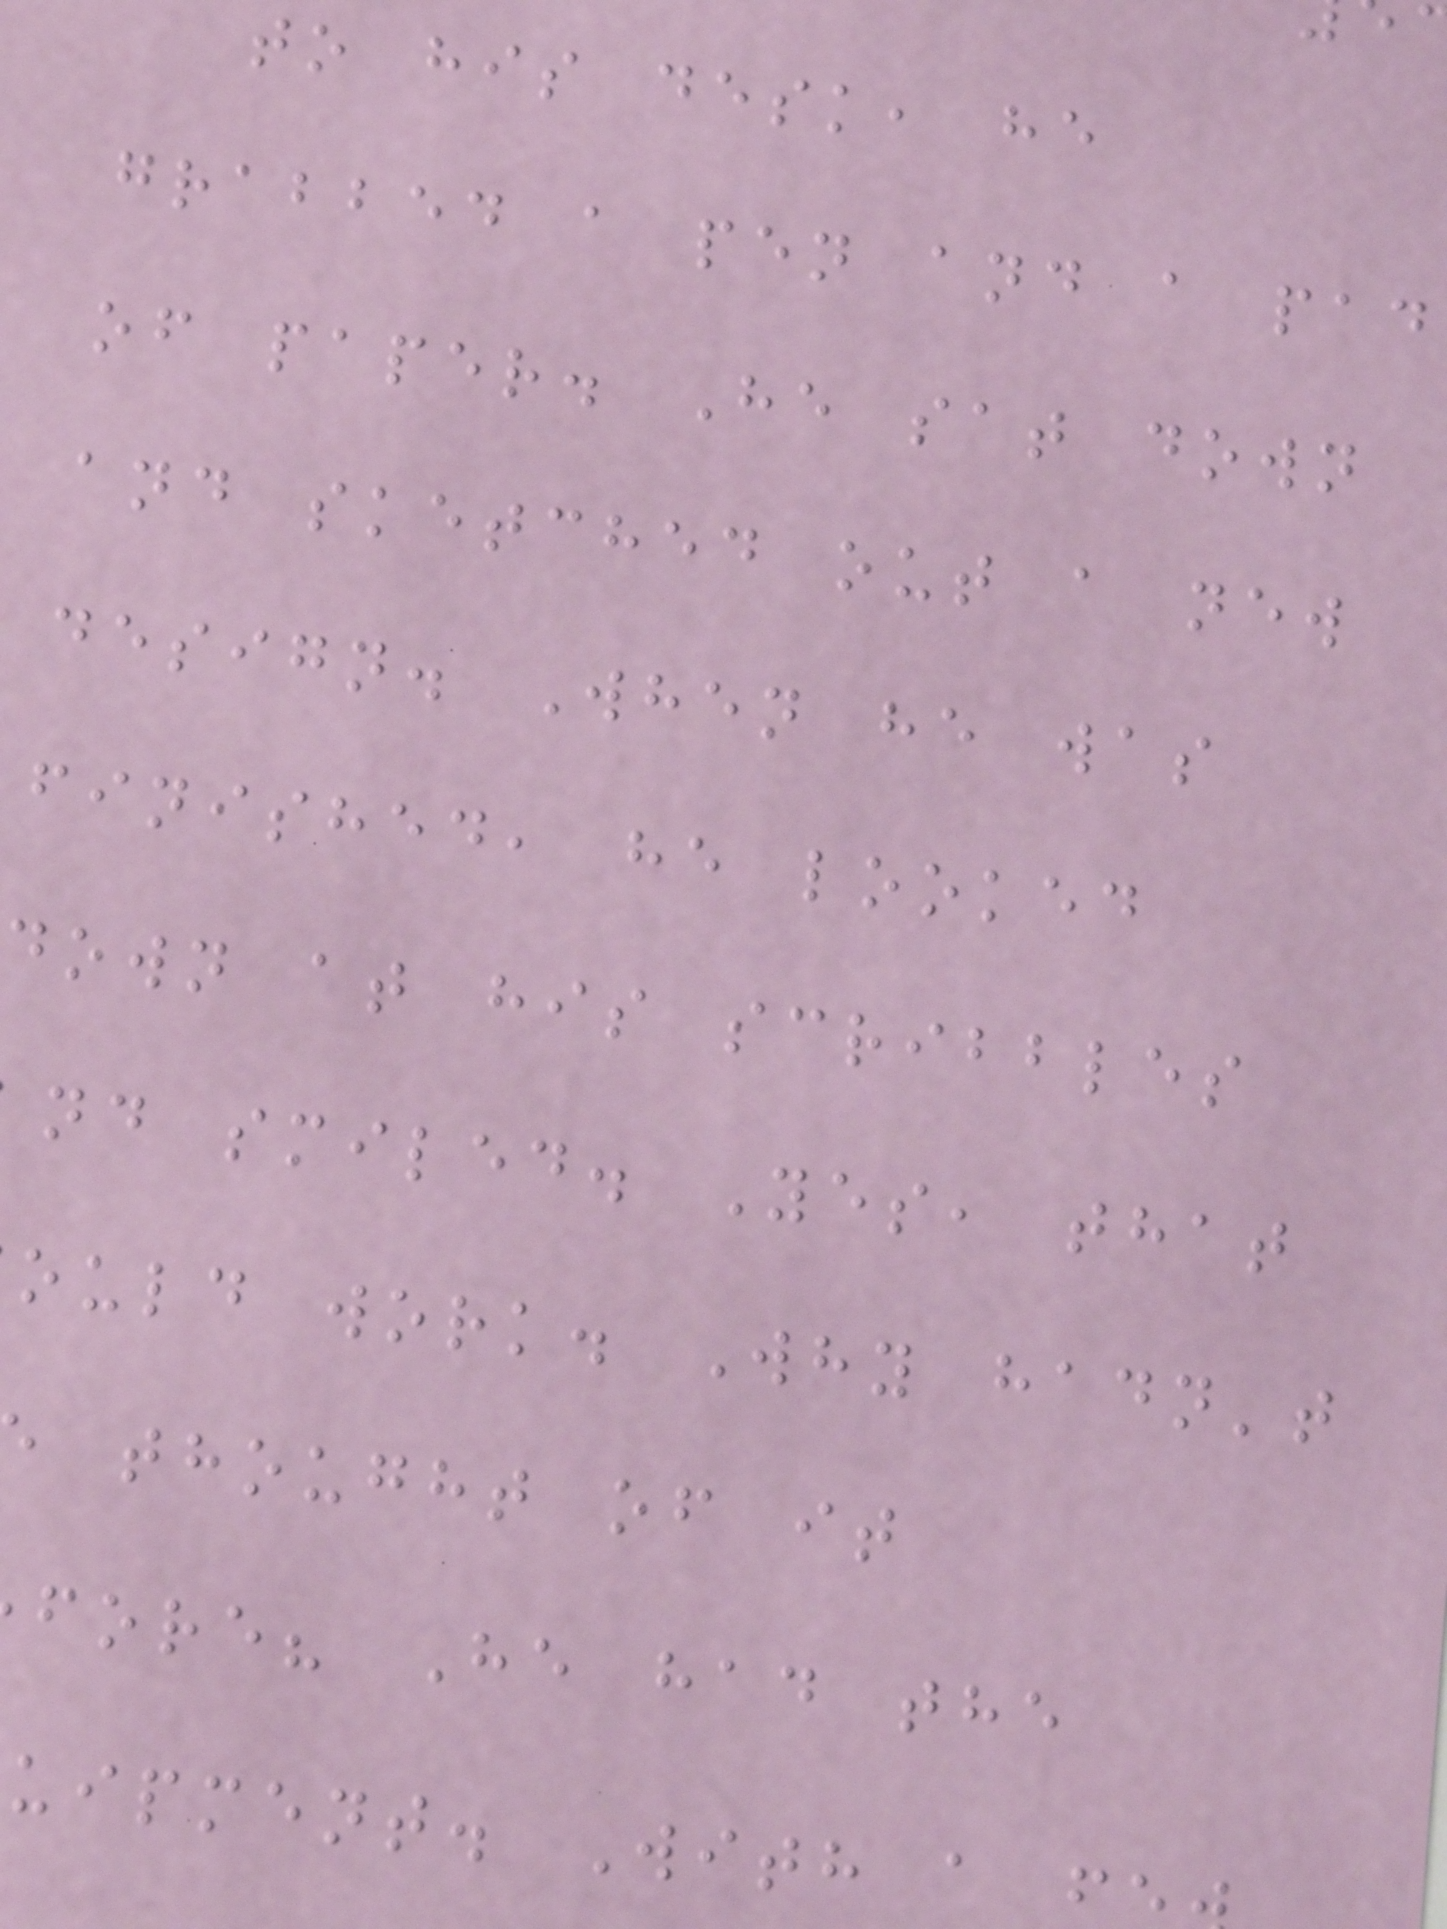to his desk, he
grabbed a pen and a pad
of paper. He sat down
and sketched out a new
design. When he was
finished, he looked
down at his scribbles
nd smiled. Yes, that
ould work. Why hadn't
thought of it
fore? He had the
uipment. With a f
